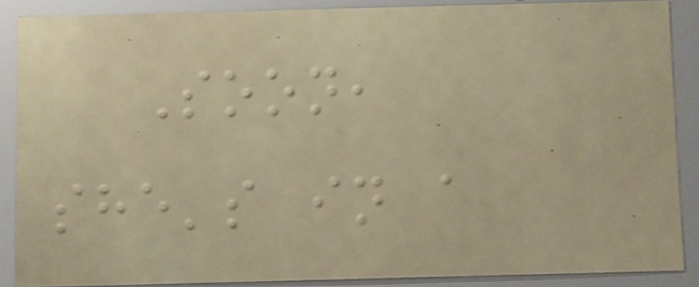Soon,
she's in a
